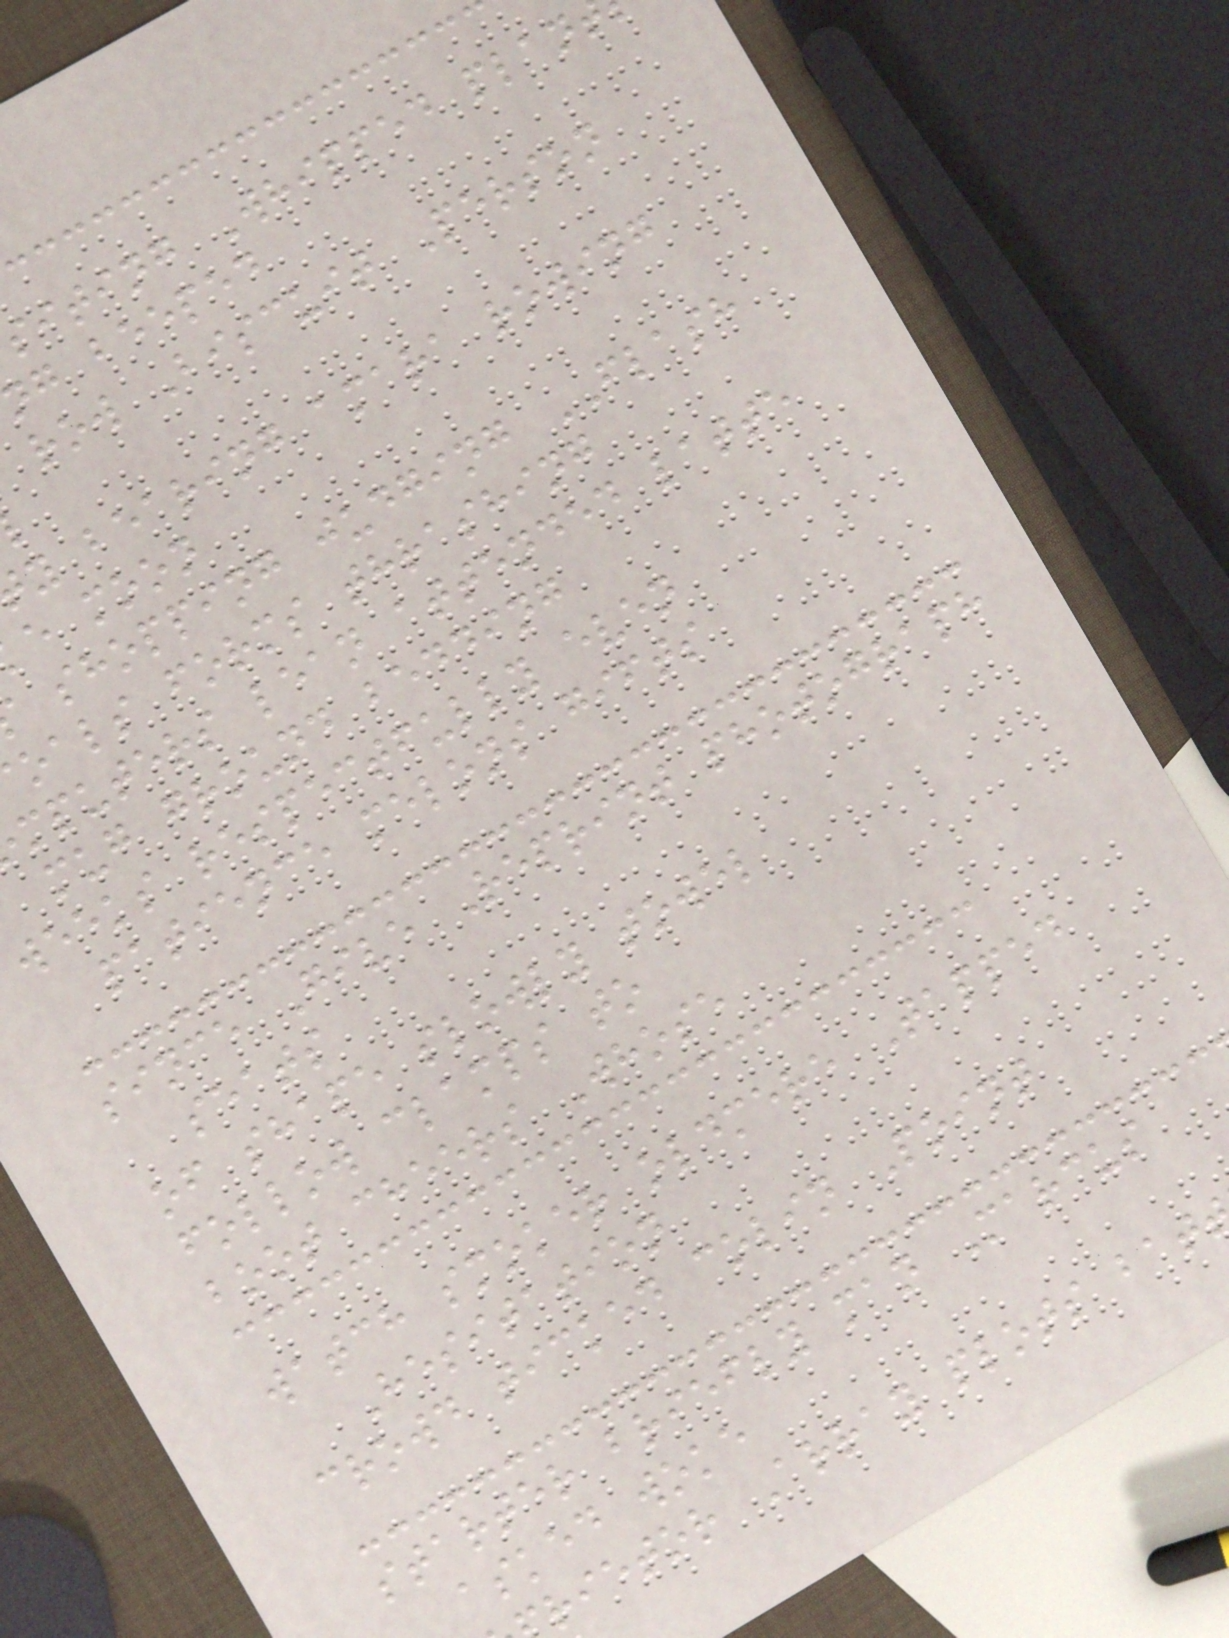siting Whipped plan
g beeped
row Biscuit Person
y bearing amara rowing
e moon
shopping judging FLASH
oals forms thrashing
mputers lean attended latte
mug ground bedding
weeks respectfully even
patience melons gifts
since Give Reprint photograph
seats
of shape slowly towel
follow clamps to
boot cheers Whose
watch smoker oldmere Tapped
Hesitation
crowd ticked colin Point
starter briefly man Marcus
asked woke
rietor Array plots bat
